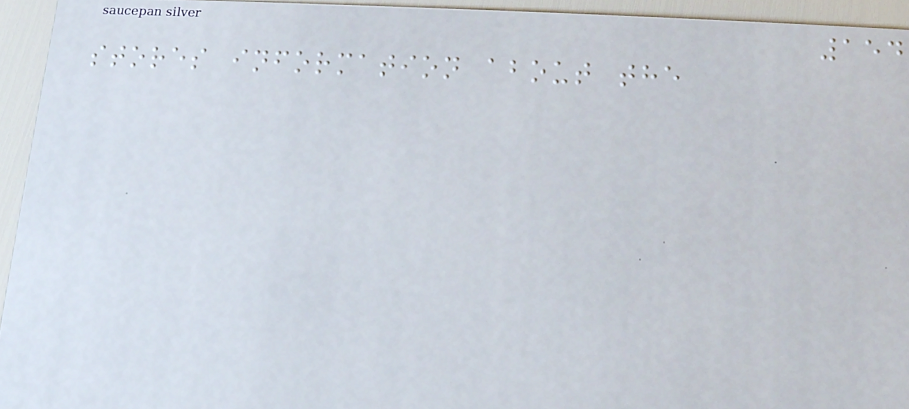154
stores information about the
